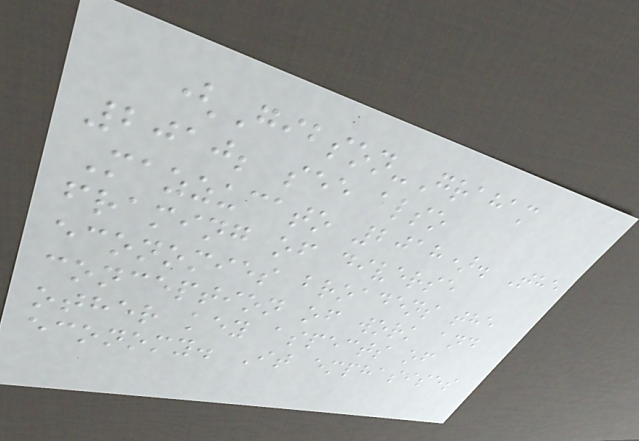(Gibson-Graham
2010; see also
Mazzucato 2018). The
framing of diverse
economies broadens the
conception of work and
other key aspects of
economy. It emphasises
